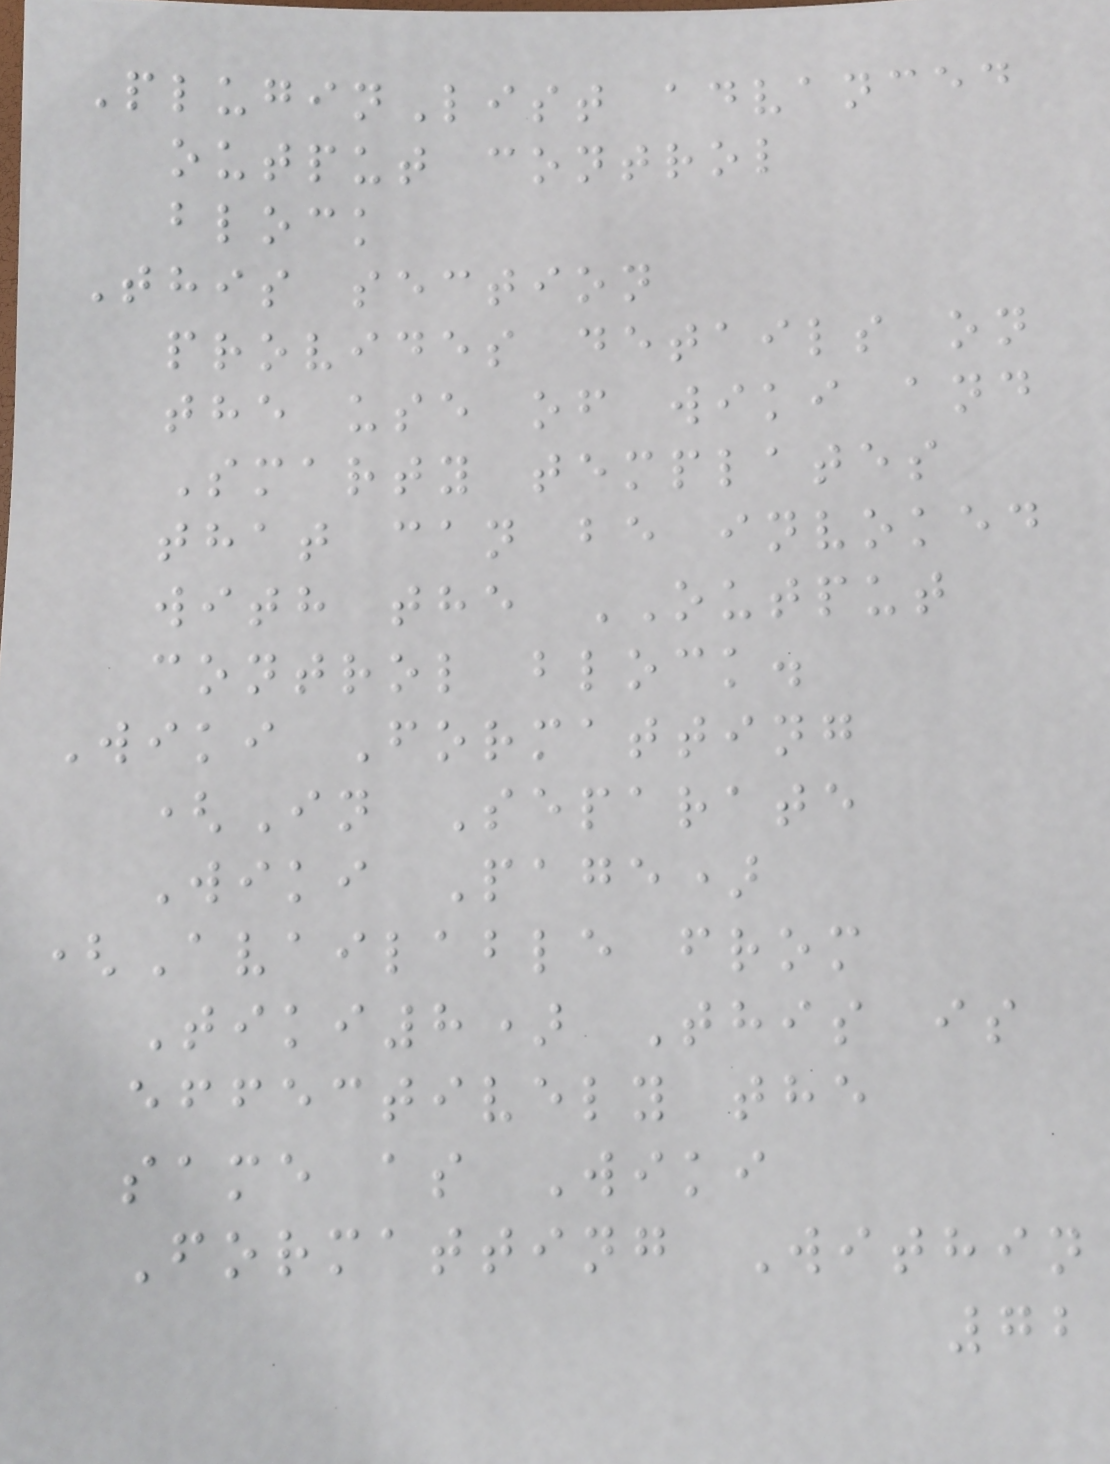PluginList advanced
output control
block
This section
provides details on
the use of wiki and
Smarty templates
that can be invoked
with the OUTPUT
control block.
Wiki Formatting
(In Separate
Wiki Page)
(Available from
Tiki8) This is
effectively the
same as Wiki
Formatting Within
72
